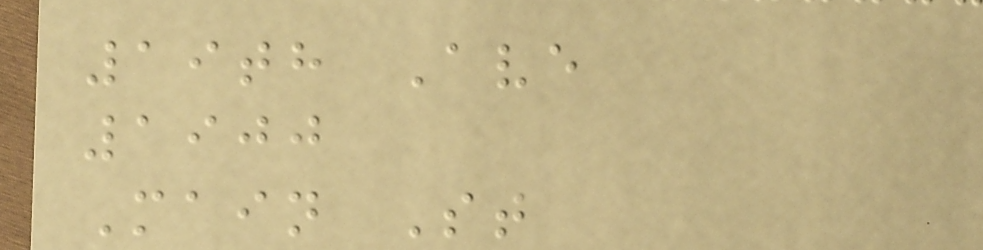19th Ave
1900
Main St
